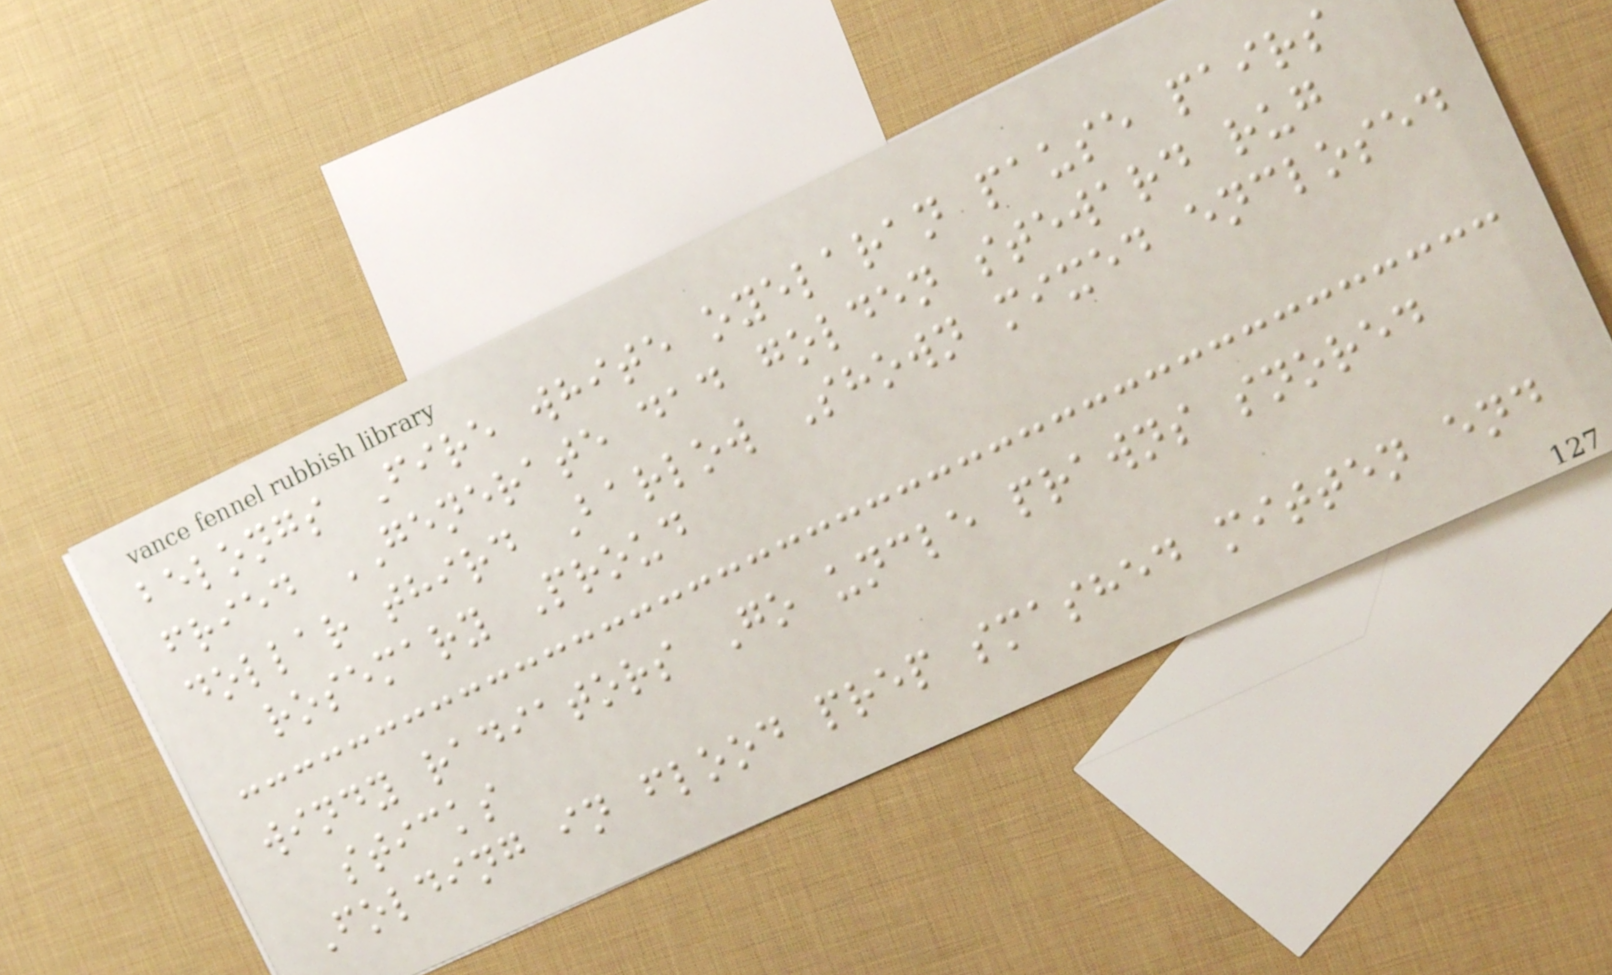belongs Fire white oyelaran pause pairs
fried GENERATE dad golden steward rug
dollar third Barlow Shown mixed enclosed
rosemary Proud
windy radiators Go uncle prawns snored
sticks
Folding in flood prep smashed mitten end
